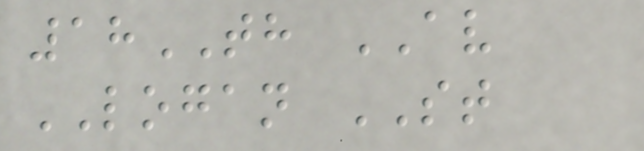18TH AV
LOGAN ST
